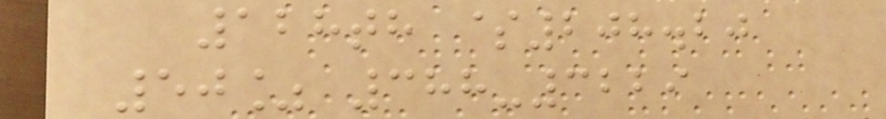128th $208.20
50% 388-3229
